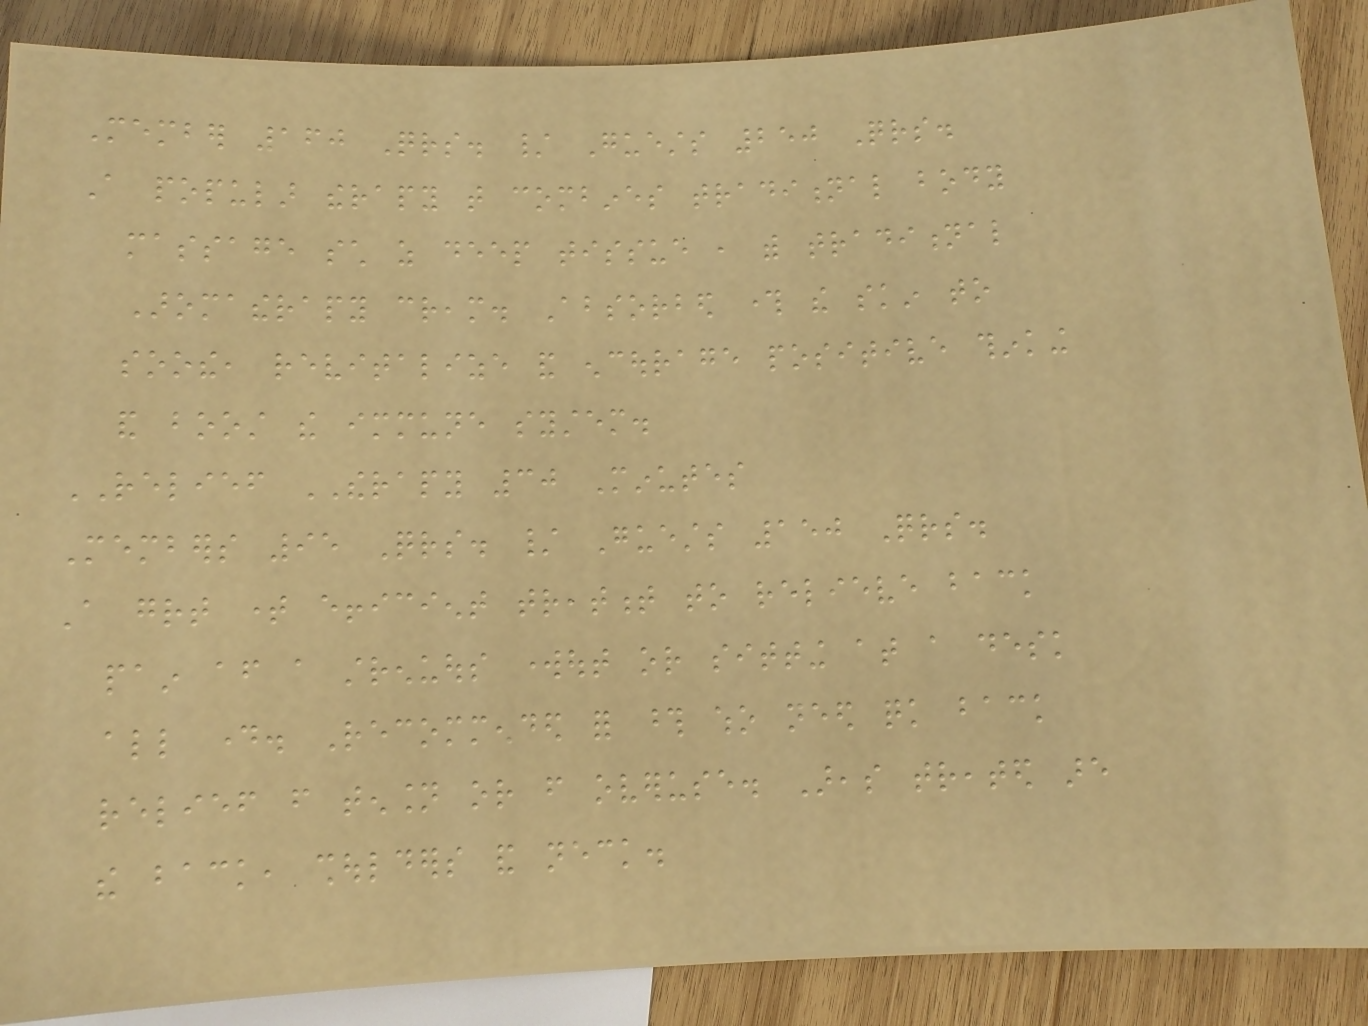Member 160 Qrs. / Guests 250 Qrs.
A popular therapy that combines traditional body
massage such as deep tissue , with traditional
Aromatherapy cream. Absorbed through the skin to
soothe, revitalize and encourage positive thinking
and boost the immune system.
RELIEF THERAPY 30 Minutes
Members 95 Qrs. / Guests 150 Qrs.
A great time efficient treatment to relieve back
pain after a strenuous workout or sitting at a desk
all day. Recommended for those who need quick back
relief from tension or from overuse. Areas treated are
the back, shoulders and neck.
